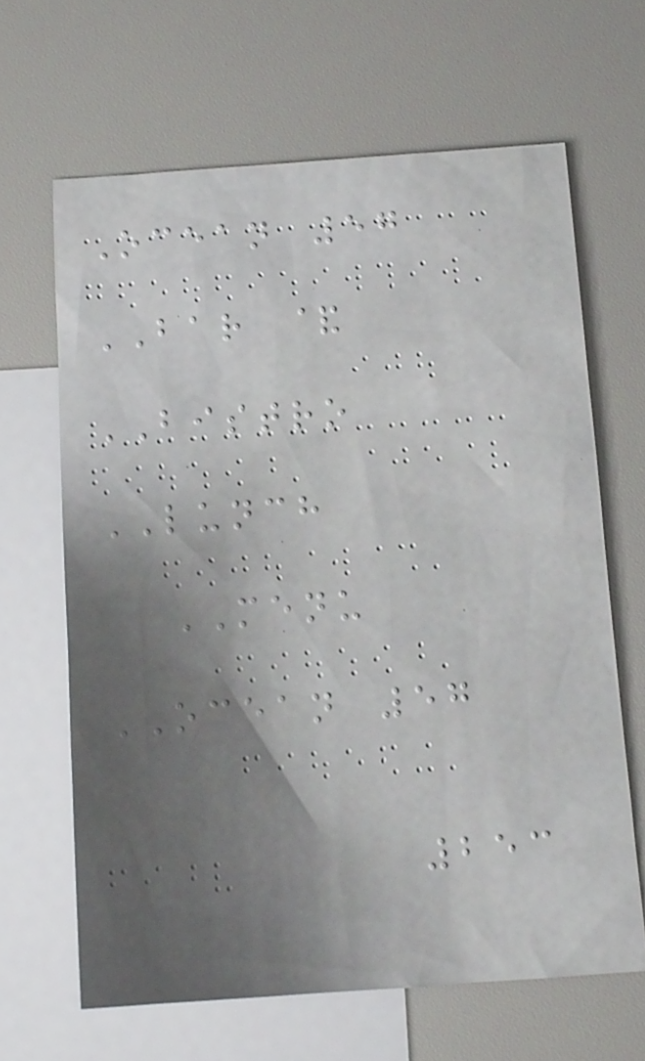Ocean 57
BAR &
BISTRO
LUNCH
MENU
OCEAN 57
253
